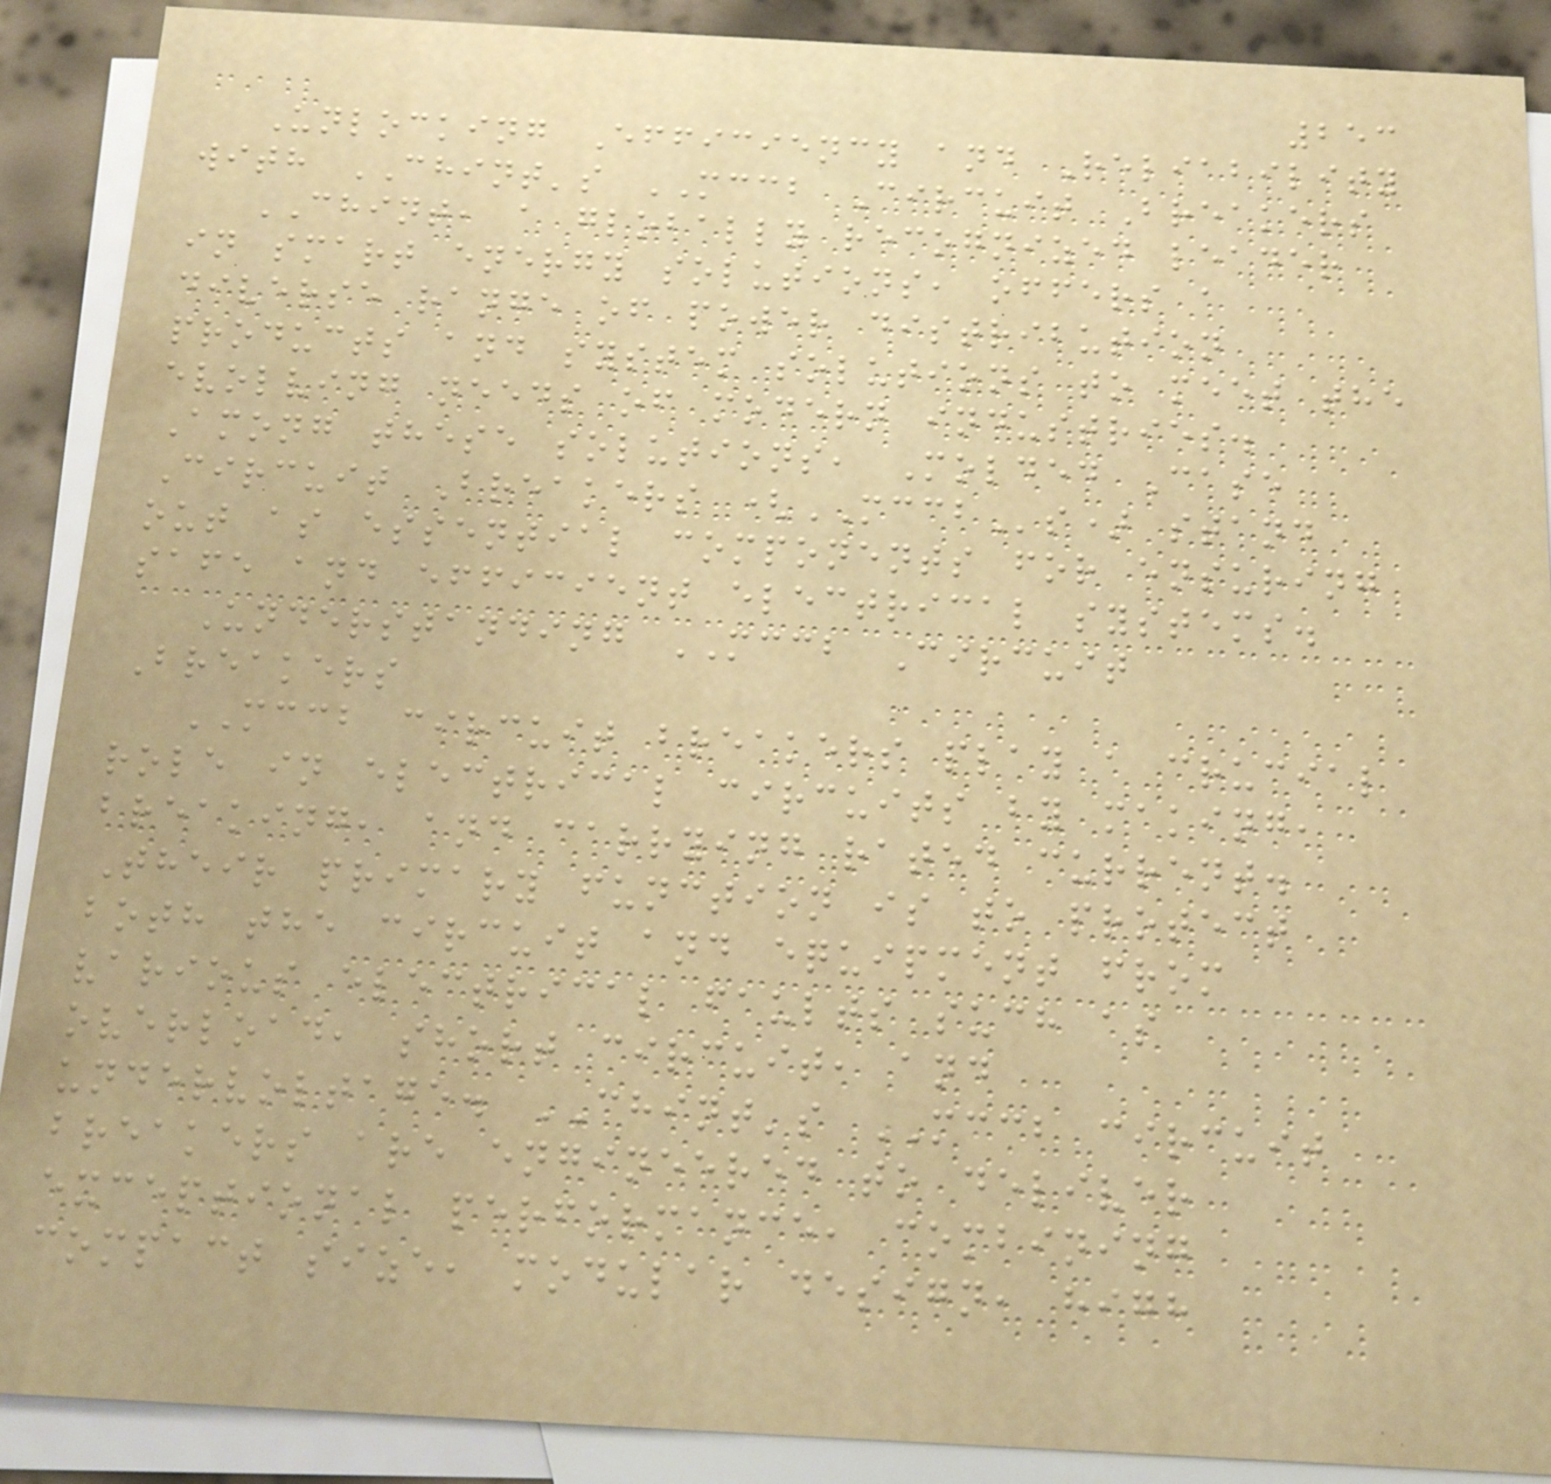253
Unlocking Efficiency and Reliability
with CHINT's MCCB Circuit Breakers
CHINT, a globally recognized leader
in smart energy solutions, offers a
diverse range of power distribution
products and system solutions to meet the
evolving needs of modern industries.
Among these solutions, Molded Case
Circuit Breakers (MCCBs) stand
out as essential components for ensuring
safe and efficient electrical systems.
Understanding MCCB Circuit
Breakers
MCCB circuit breakers play a crucial
role in electrical circuits by making,
breaking, and carrying rated current.
Their primary function is to protect
both the circuit and equipment from
various electrical faults such as
overload, short circuit, and
undervoltage. CHINT's MCCB circuit
breakers are engineered to deliver
exceptional performance, combining
compact size, modular design, high
